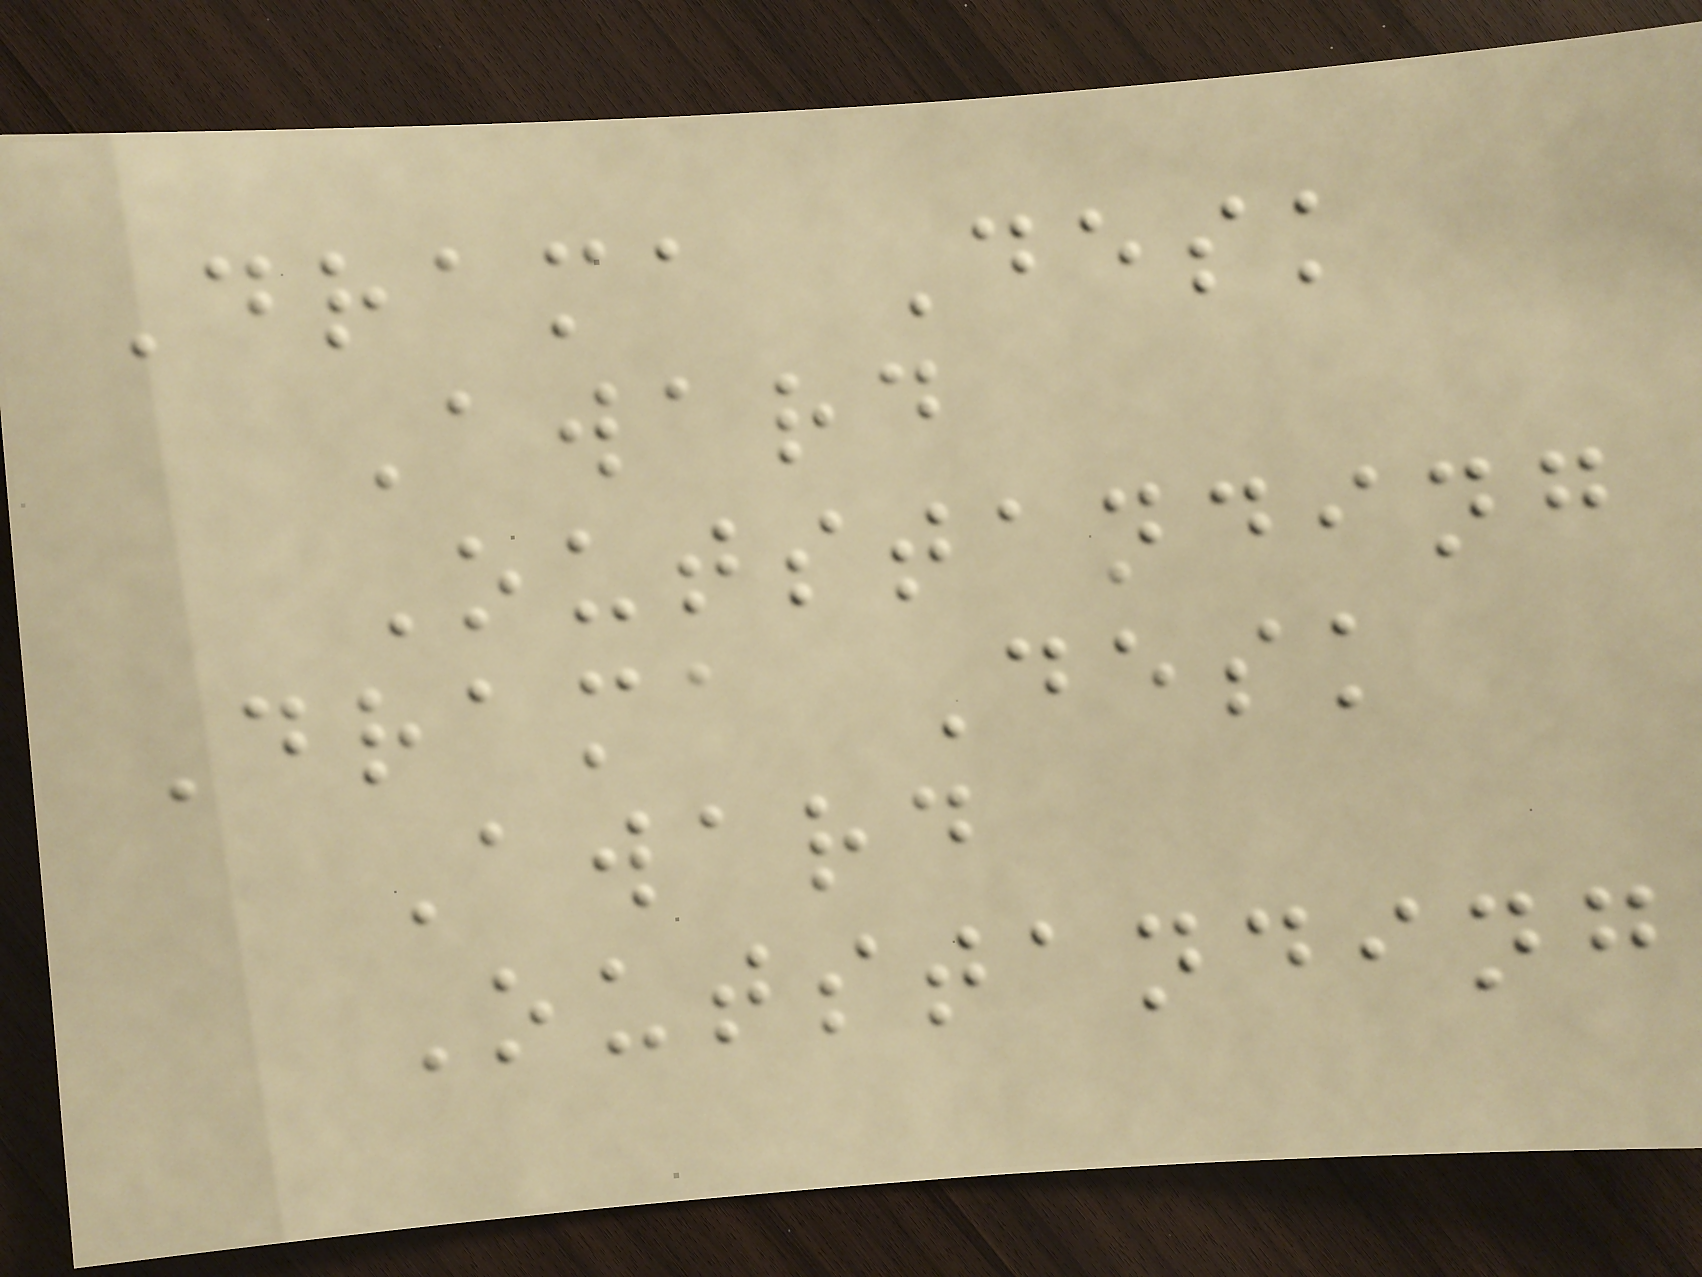Drama Desk
Award
Outstanding
Drama Desk
Award
Outstanding
